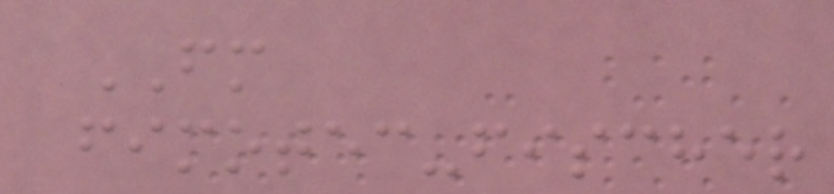FM
fimotec-fischer
